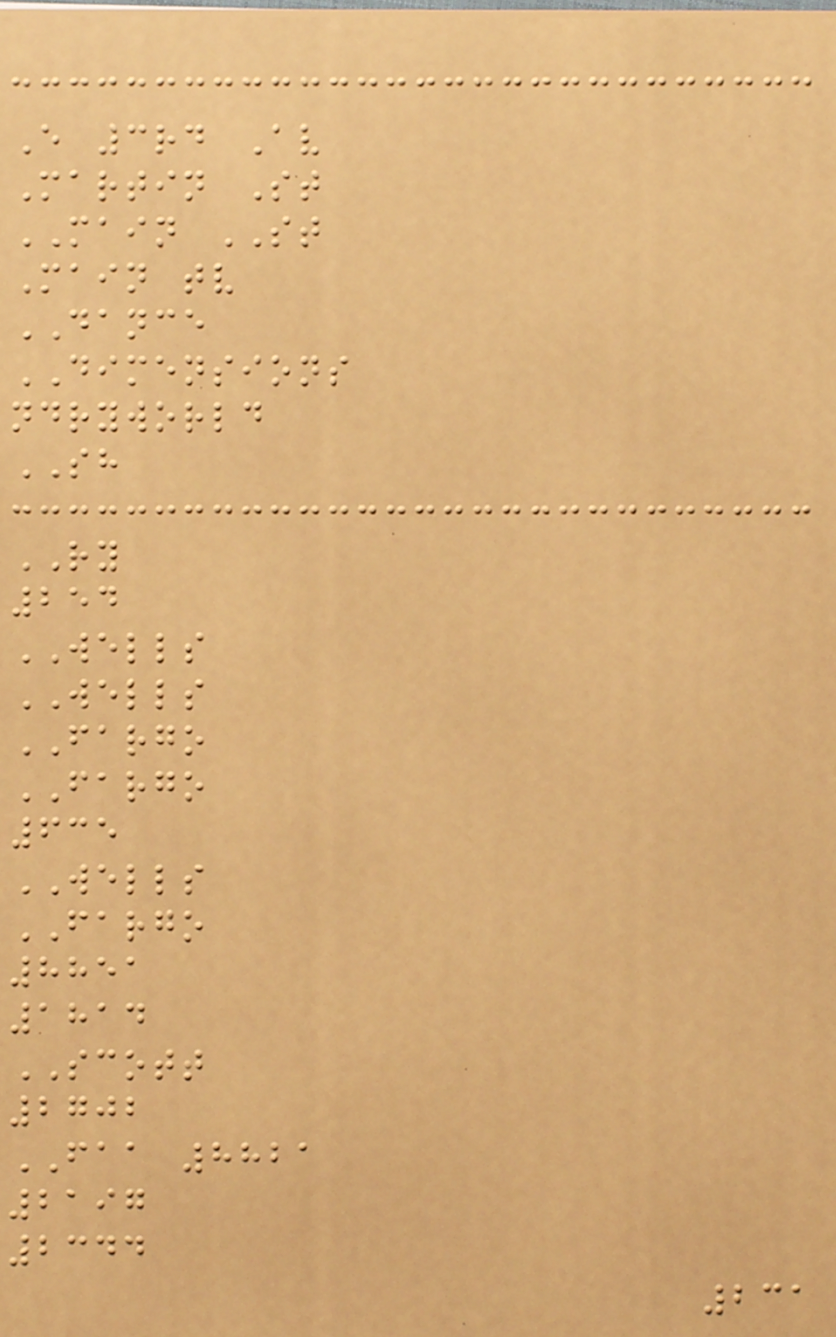E 3rd Av
Martin St
MAIN ST
Main tv
DANCE
DIMENSIONS
ndryworld
SH
RY
254
WELLS
WELLS
FARGO
FARGO
635
WELLS
FARGO
8851
1814
SCOTT
2702
FAA 8821
2197
2344
231
